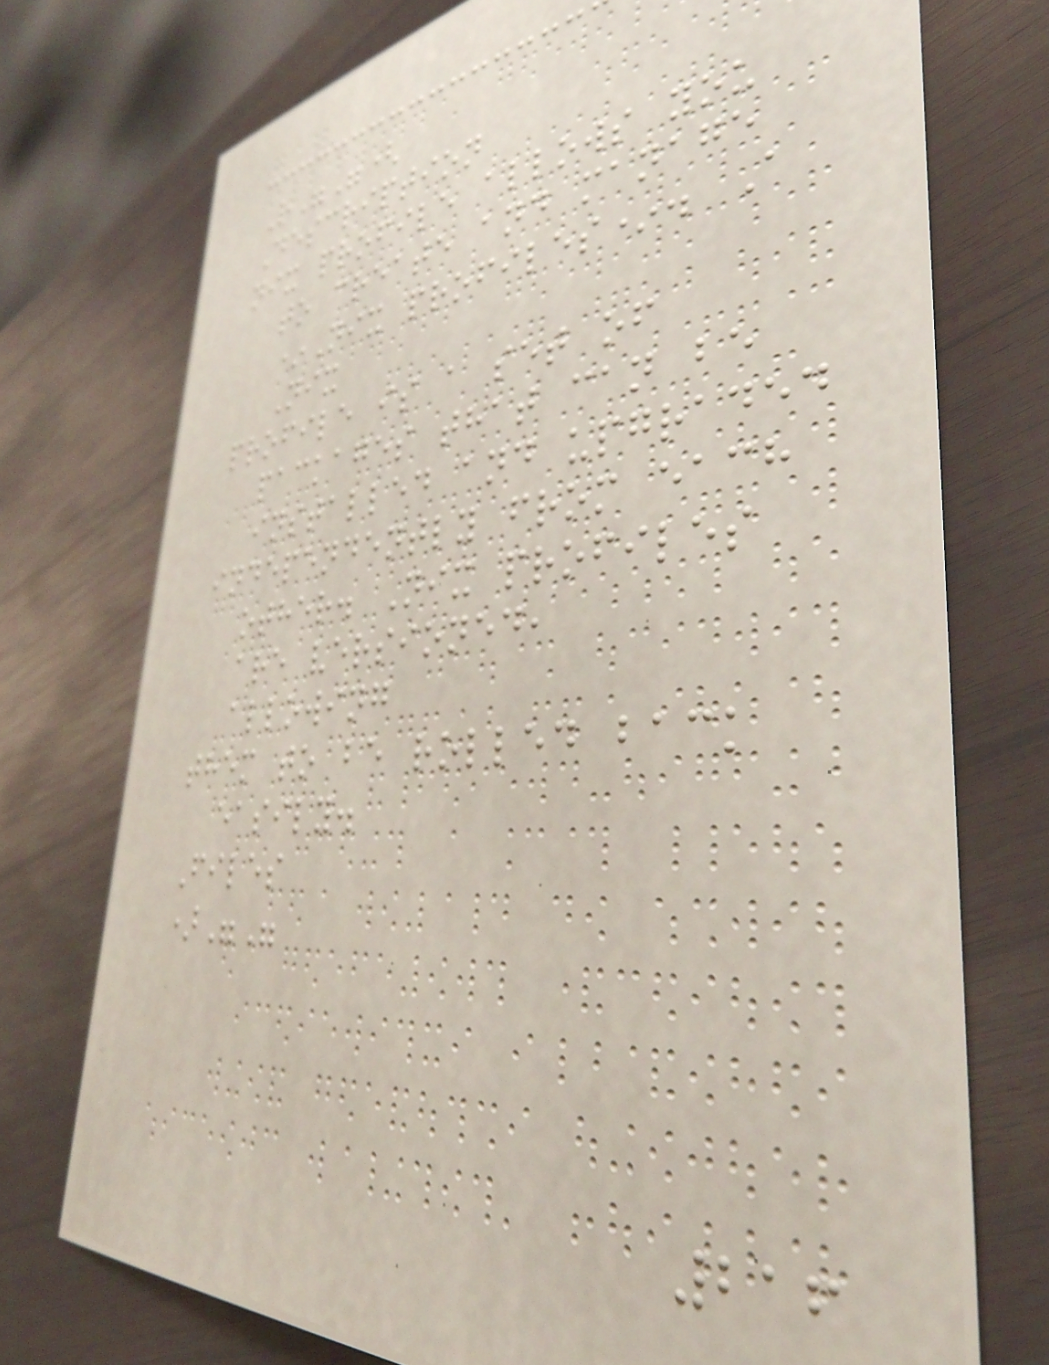R""(
Description
nix profile allows you
to create and manage
*Nix profiles*. A
Nix
profile is a set of
packages that can be
installed and upgraded
independently from each
other. Nix profiles
are versioned,
allowing
them to be rolled back
easily.
Files
)""
216
